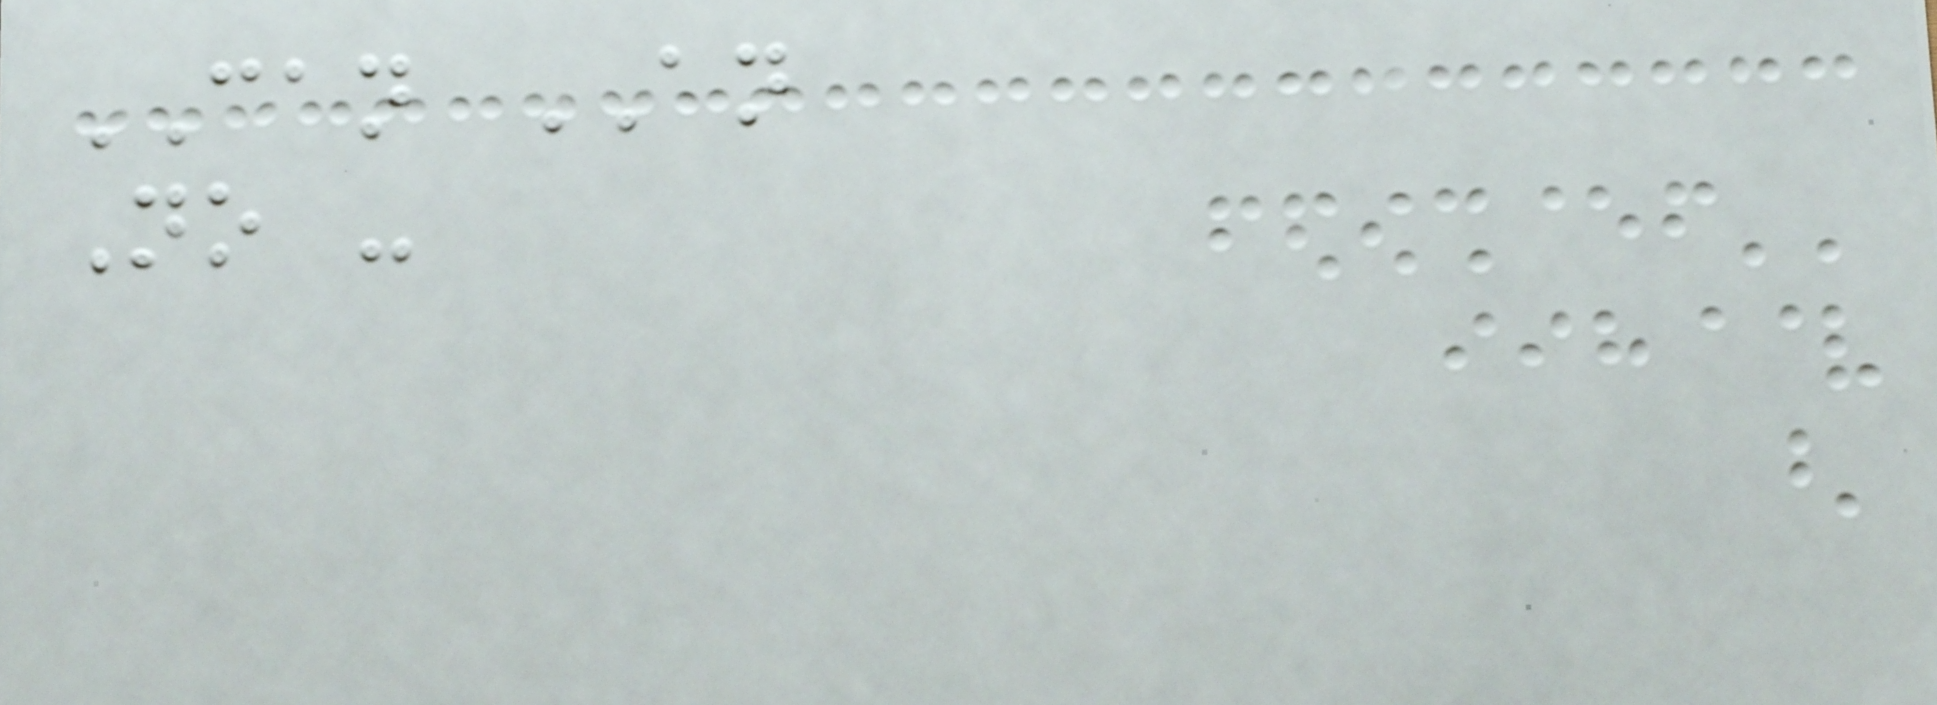CAN AN
No -
